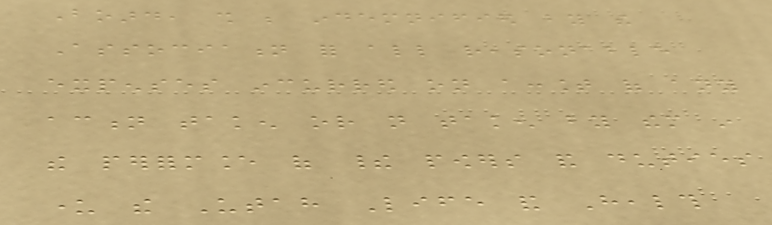Board, shall be indemnified by the
Association for all reasonable
expenses incurred on account of any
action taken or not taken by them in
the performance of their powers and duties
under the Utah Life and Health
